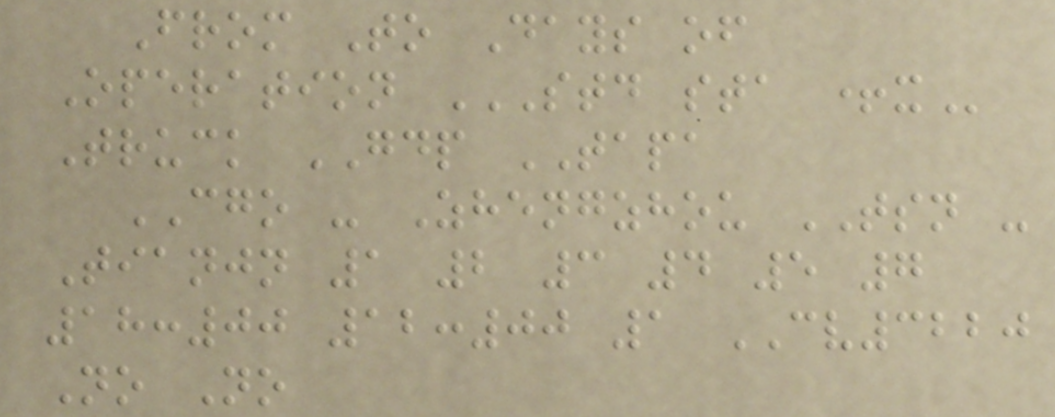From To Days of
Operation STD STA +X
Truck GDP TAPA
CGO - Zhengzhou TSN -
Tianjn 1 2 3 4 5 7
18:00 12:00 1 CV3220
No No
